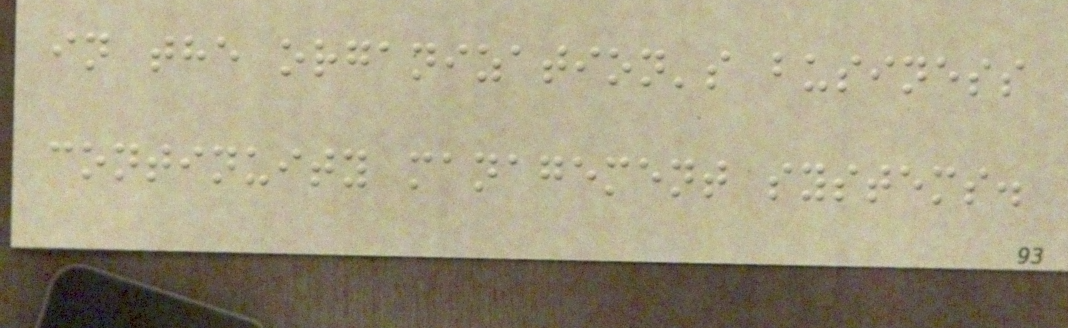in the organization's business
continuity management systems.
